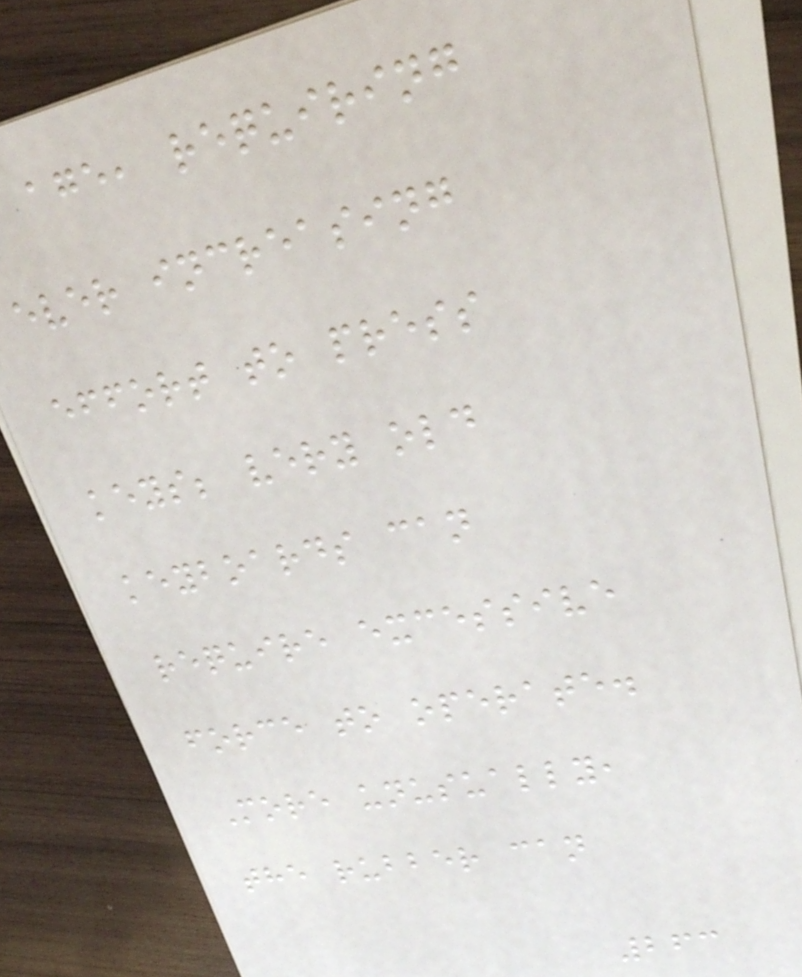age, requiring
ever increasing
effort to press
keys; very old
keyboards can
require excessive
force to operate.
More unusually,
the rubber can
263
